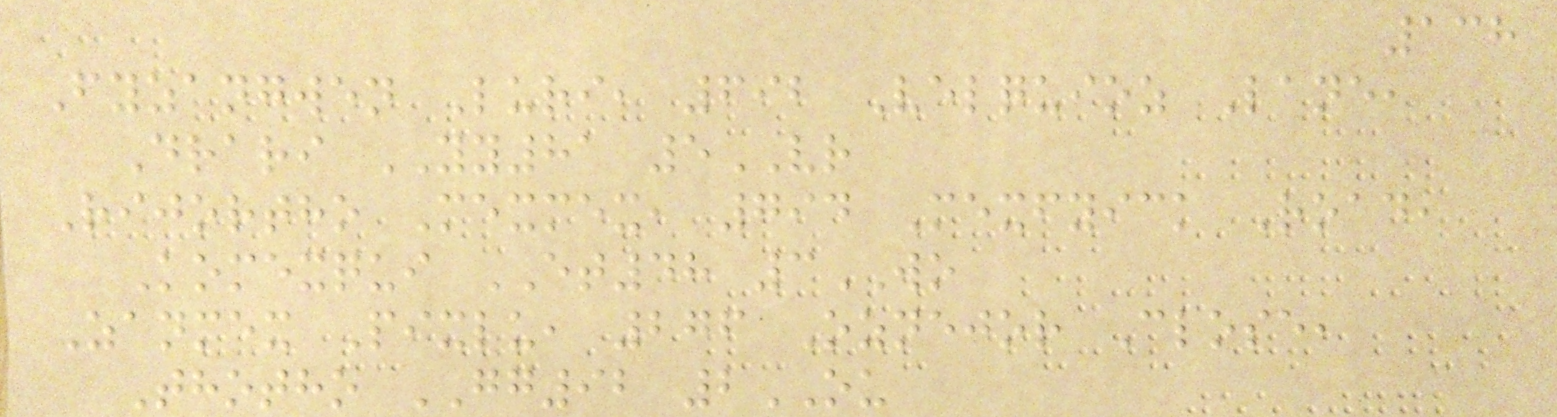138
Fyzangwen Luri, 692 Velquioz Lane,
Drari YY81 5VR
Rijortho Mexmex, 794 Mexfyick Road,
Komexqui ET48 3WO
Zanmex Pixlu, 276 Oznejor Close,
Thotho GG92 2OU
